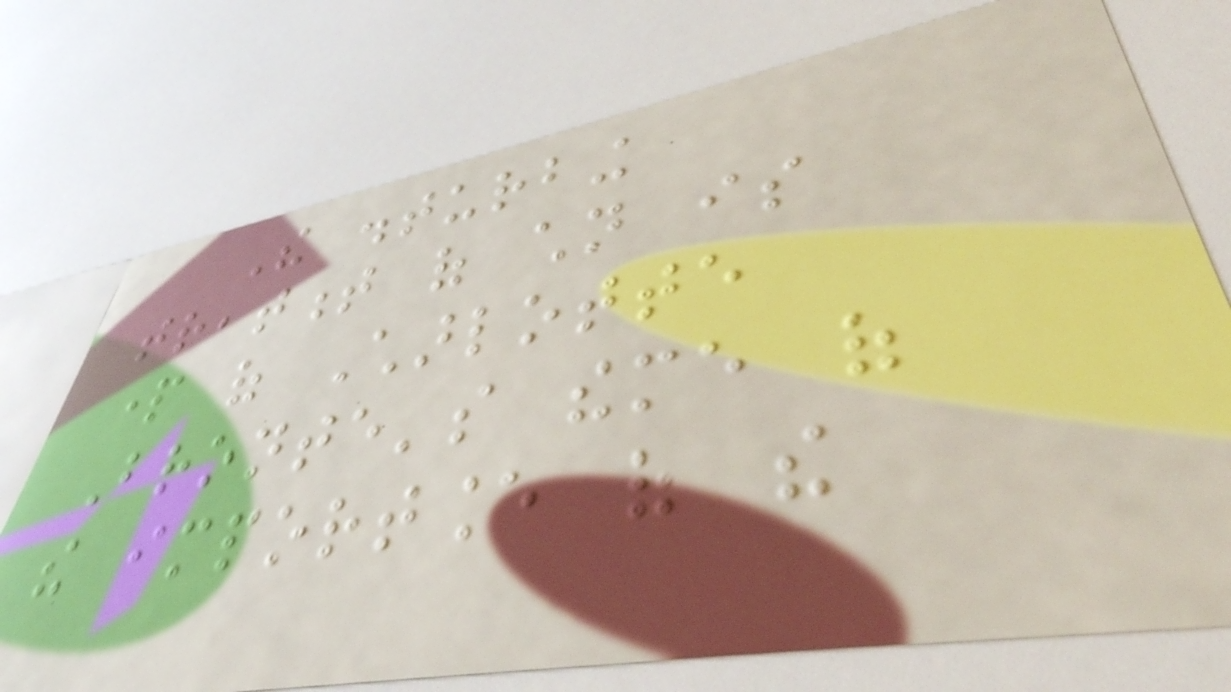The disturbing
treatment of children is
part of Charlotte
Bronte's theme of
the importance of the
